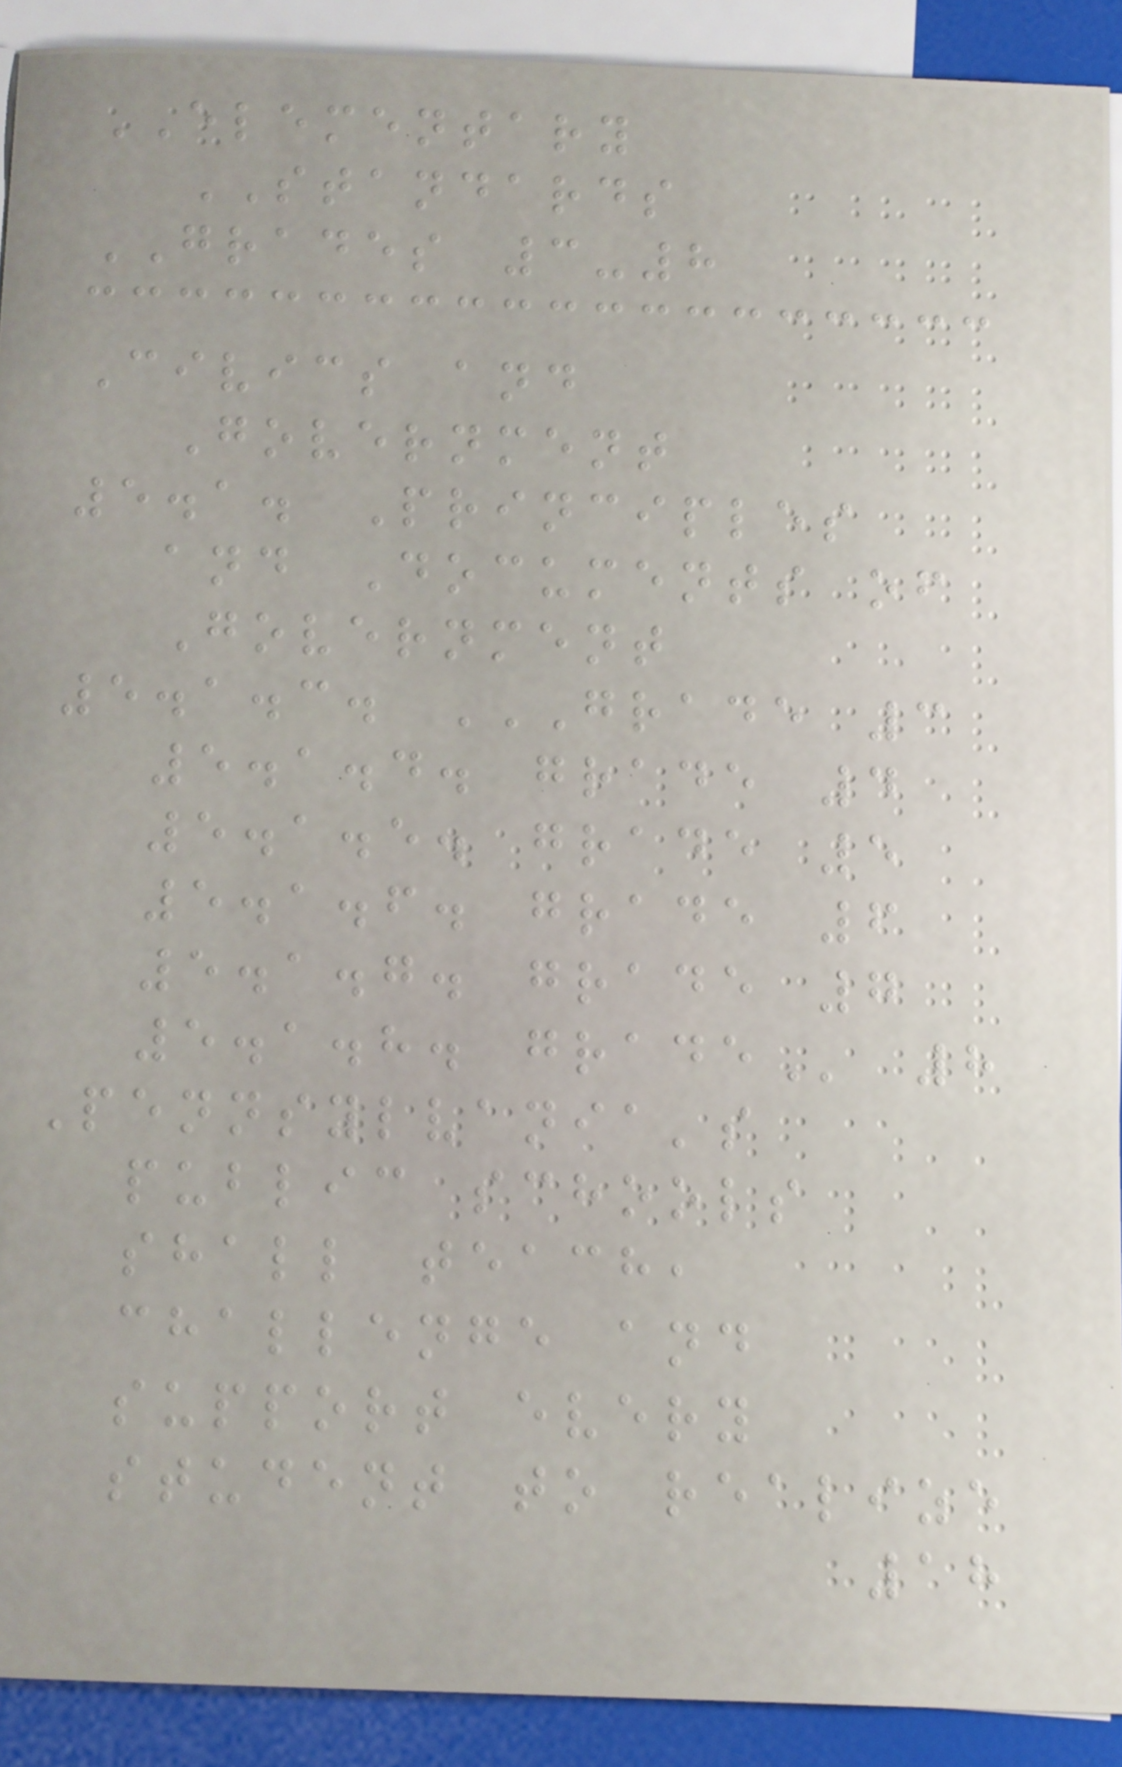ELEMENTARY
STANDARDS
GRADES 3-8
Civics and
Government
5.1. Principles
and Documents of
Government
5.1.3. GRADE 3
5.1.4. GRADE 4
5.1.5. GRADE 5
5.1.6. GRADE 6
5.1.7. GRADE 7
5.1.8. GRADE 8
Pennsylvania's
public schools
shall teach,
challenge and
support every
student to realize
18
